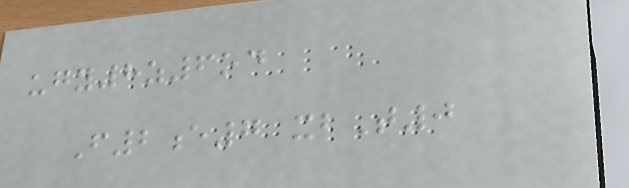ugy8z6od
F2e7 xbT0
